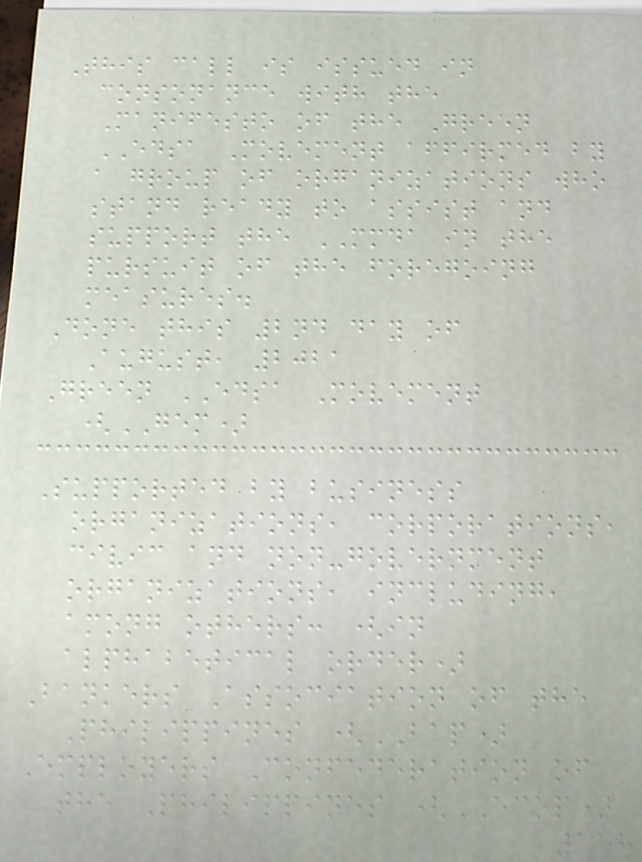This call is issued in
consonance with the
Manifesto of the Green
EDSA Movement affirmed by
a group of organizations who
stand ready to assist and
support the MMDA in the
pursuit of the foregoing
measures.
Done this 2nd day of
August, 2021
Green EDSA Movement
(GEM)
Supported by business
organizations, corporations,
civic and non-government
organizations, including,
among others: (in
alphabetical order)
Bankers Association of the
Philippines (BAP)
Employers Confederation of
the Philippines (ECOP)
158
